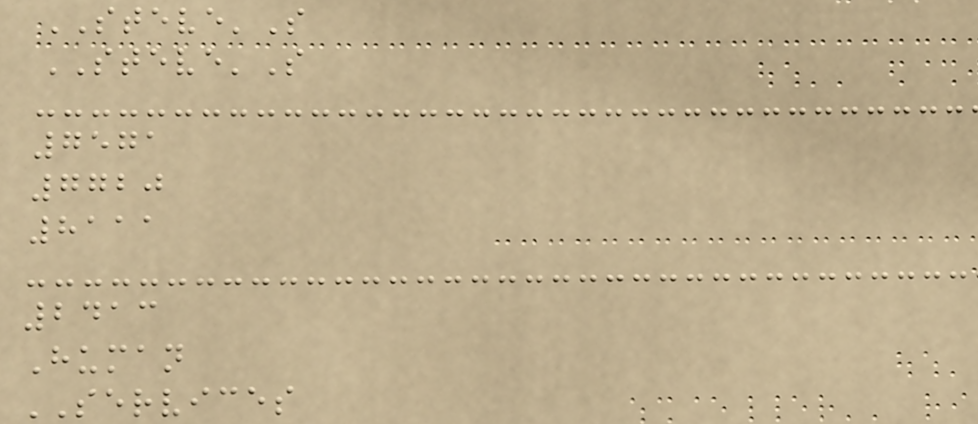STEVE'S
STEVE'S
7571
7720
8111
2413
Human
SERVICES
